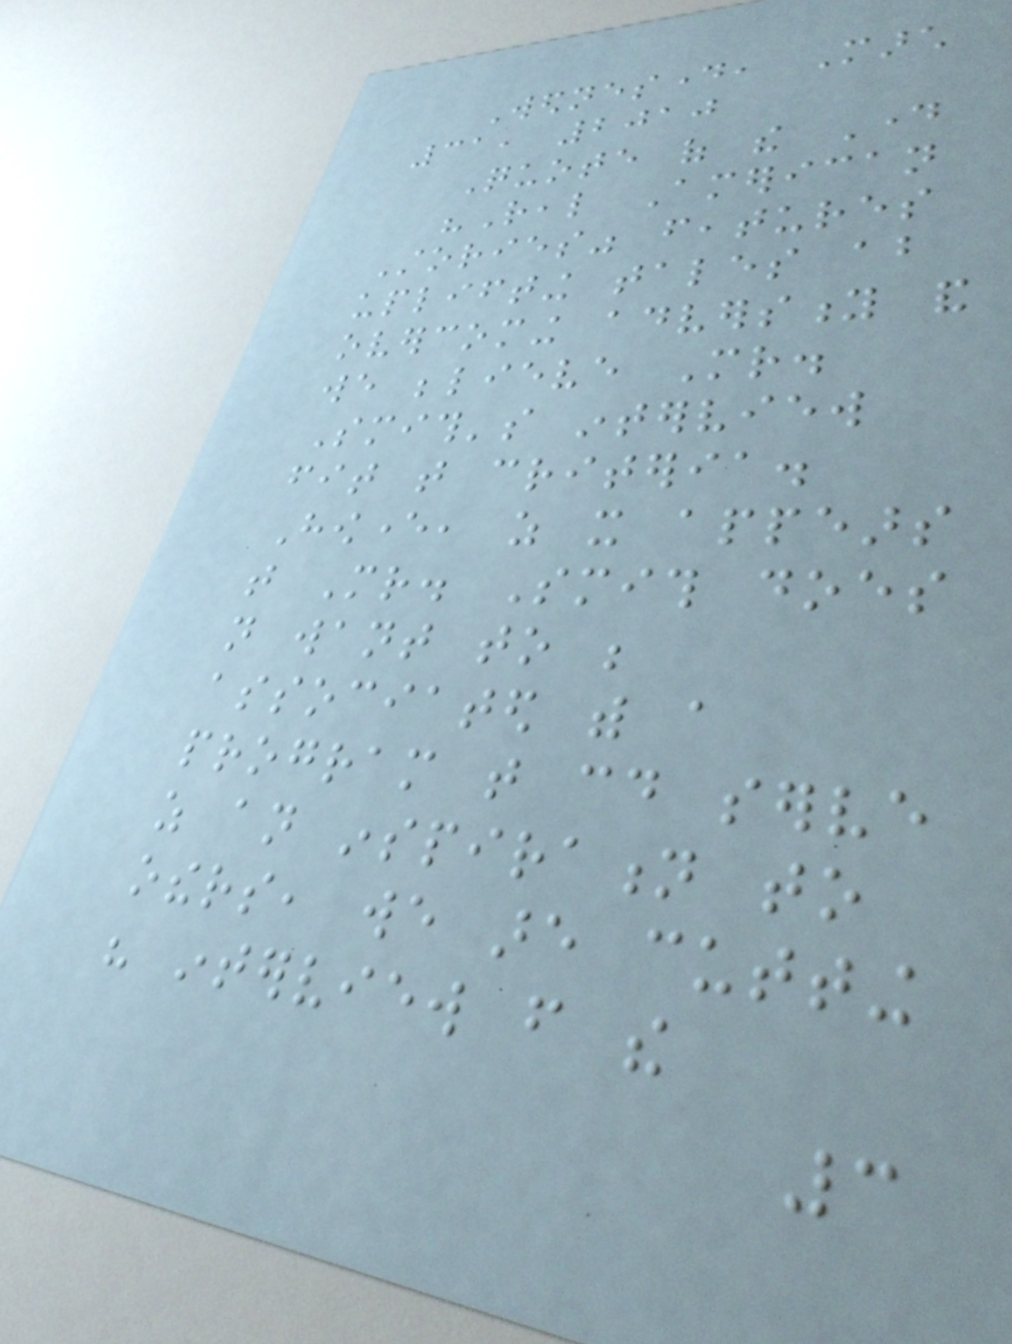Wednesday, March
31, 2010
Quote of the Day
"Real American
Stories" features
uplifting tales about
overcoming adversity and
we believe Mr.
Smith's interview
fit that criteria.
However, as it appears
that Mr. Smith does
not want to be
associated with a
program that could serve
as an inspiration to
others, we are cutting
his interview from the
3
